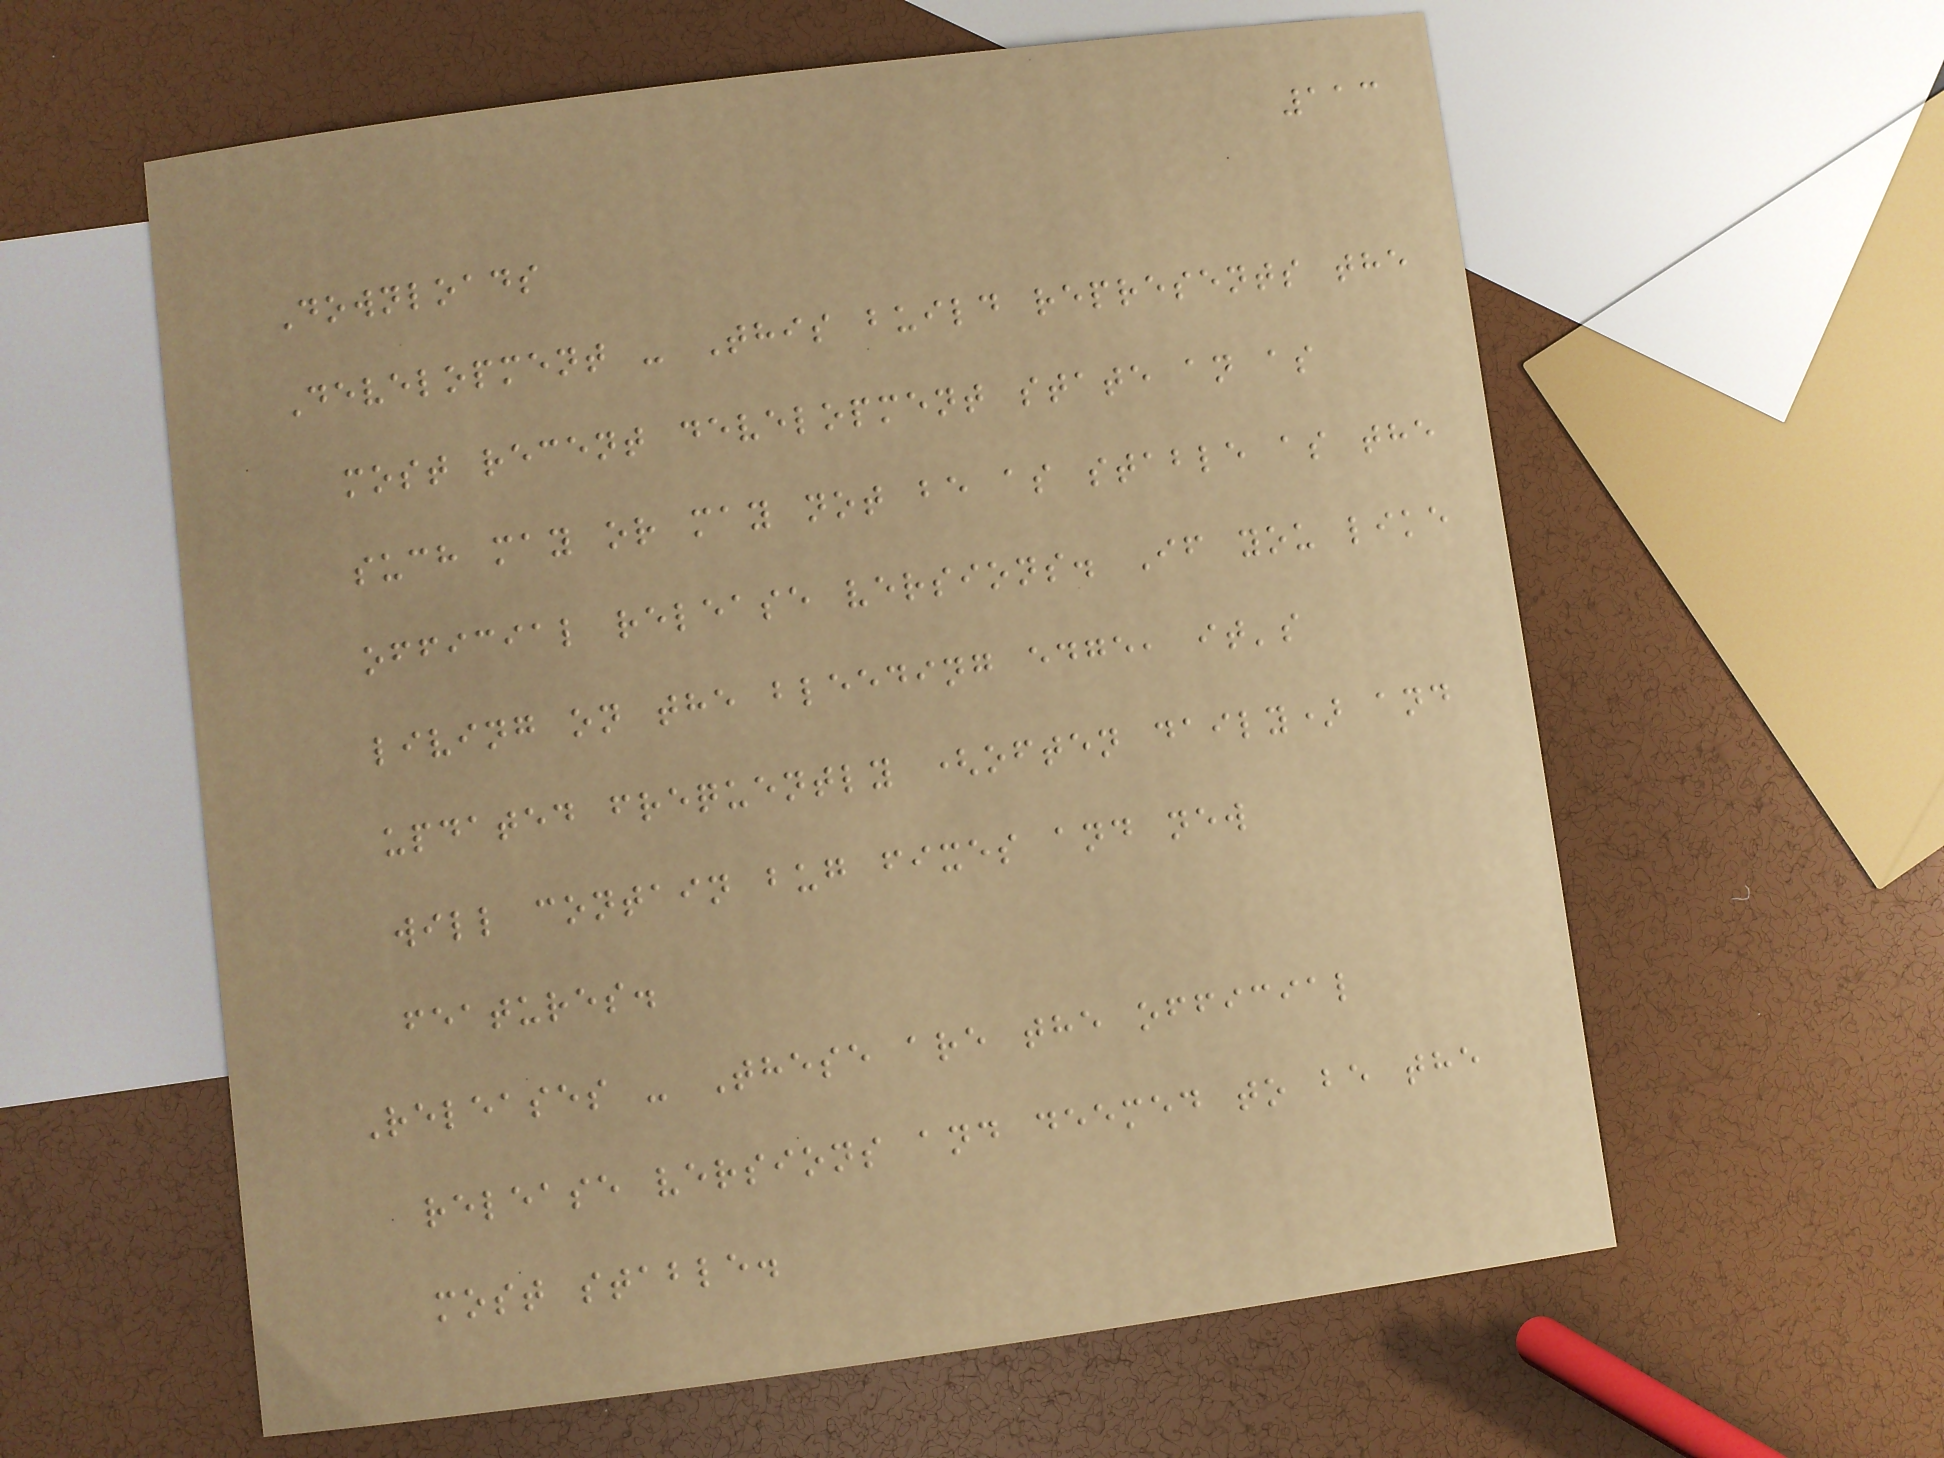113
Downloads
Development - This build represents the
most recent development state an as
such may or may not be as stable as the
official release versions. If you like
living on the bleeding edge, it's
updated frequently (often daily) and
will contain bug fixes and new
features.
Releases - These are the official
release versions and deemed to be the
most stable.
